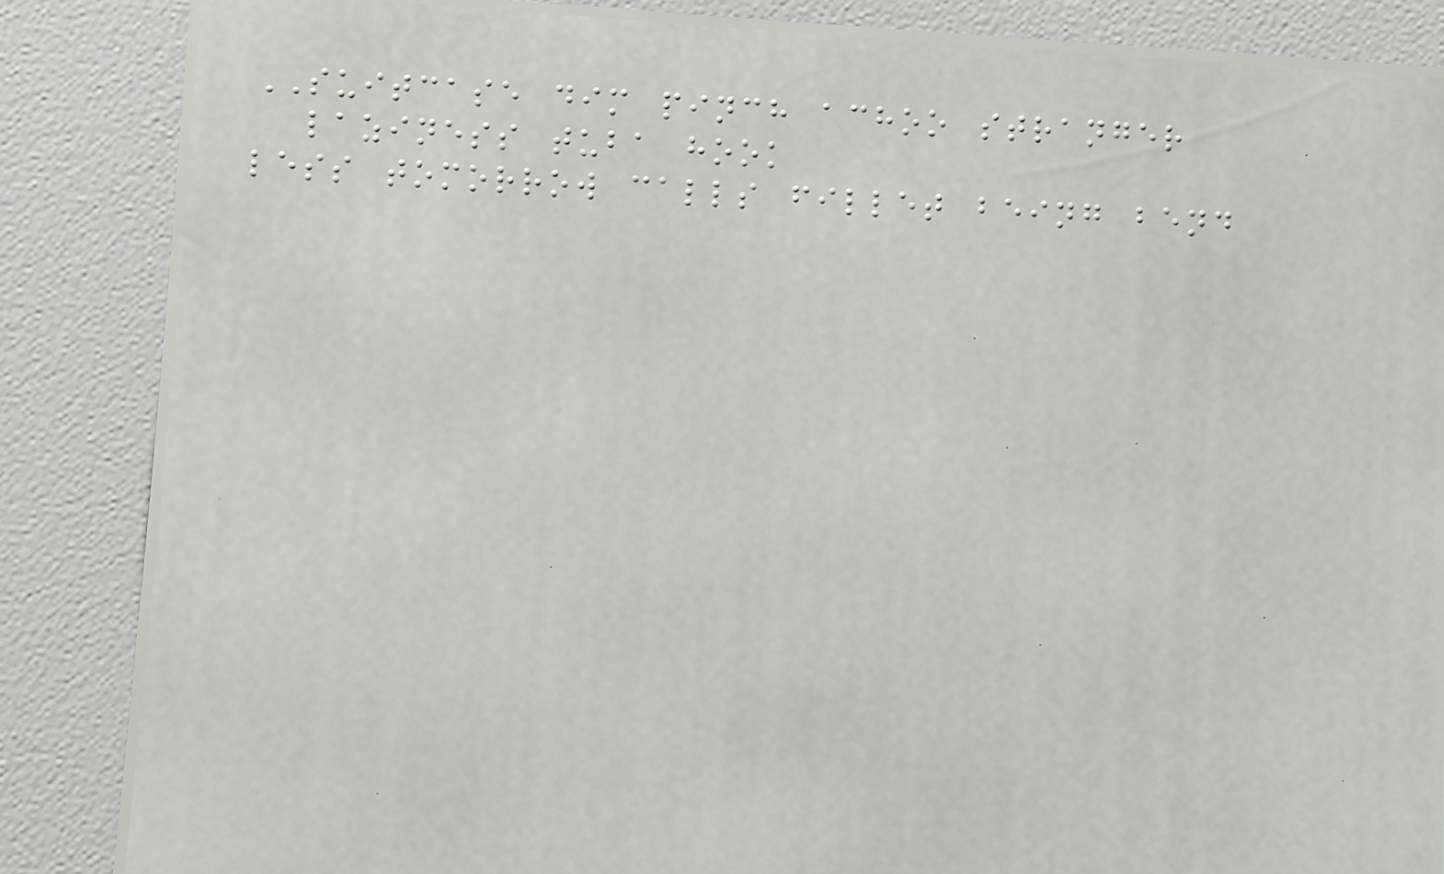SUITCASE dim pinch achoo stranger
laziness tuba hook
less tomorrow calls fillet being bend
